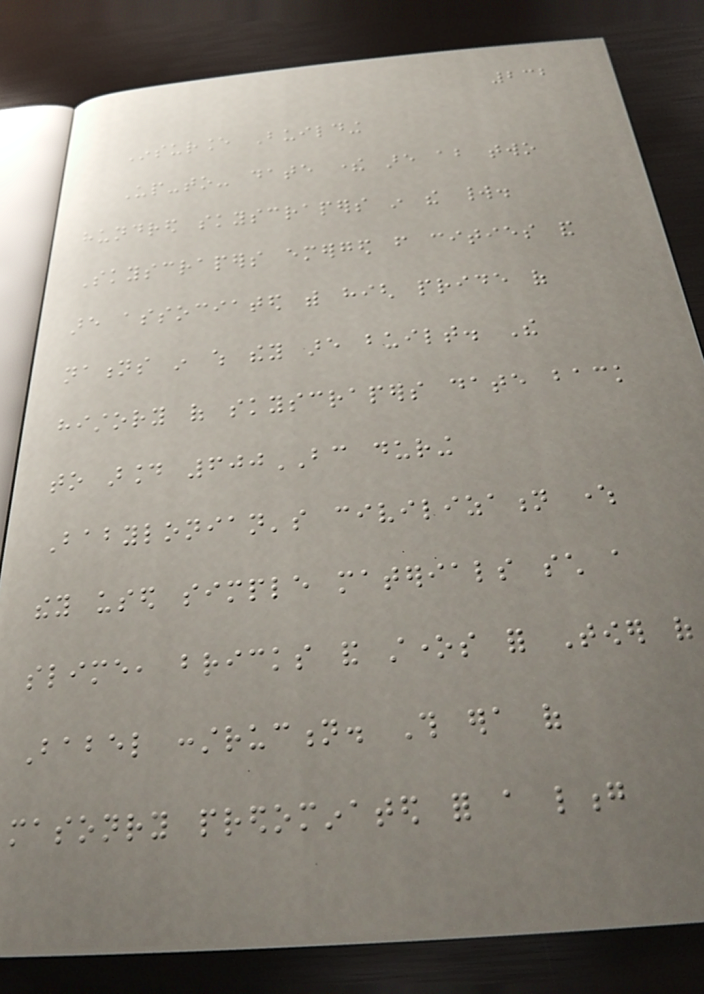232
Insurance Building
Up-to- date there are about two
hundred skyscrapers in the world.
Skyscrapers emerged from cities and
are associated with high pride of
nations in which they are built. The
history of skyscrapers date back
to around 600BC during
Babylonian's civilization where
they used simple materials such a
slime, bricks and stones for Tower of
Babel construction. This era of
masonry predominated for a long
